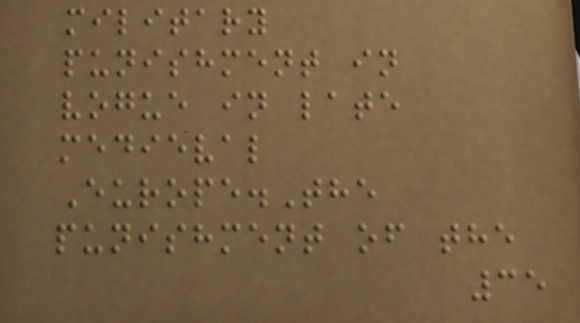military
punishment in
vogue in late
medieval
Europe.The
punishment of the
35
